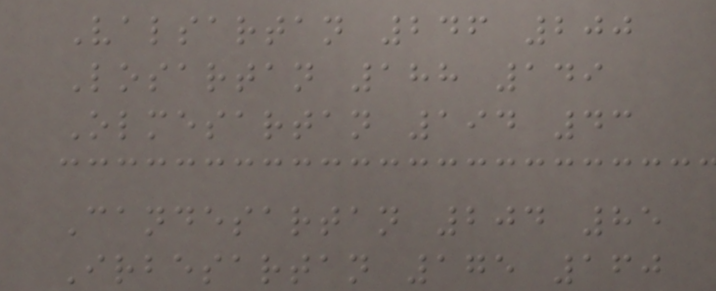Valsartan 246 200
Losartan 188 149
Olmesartan 194 43
Candesartan 204 85
Irbesartan 175 160
